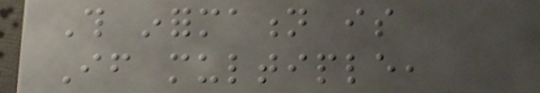This information is
If multiple,
